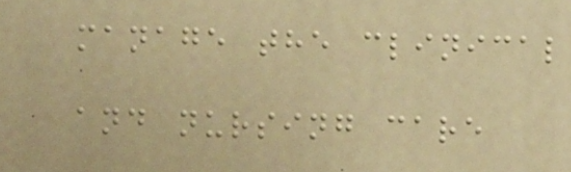manage the clinical
and nursing care
